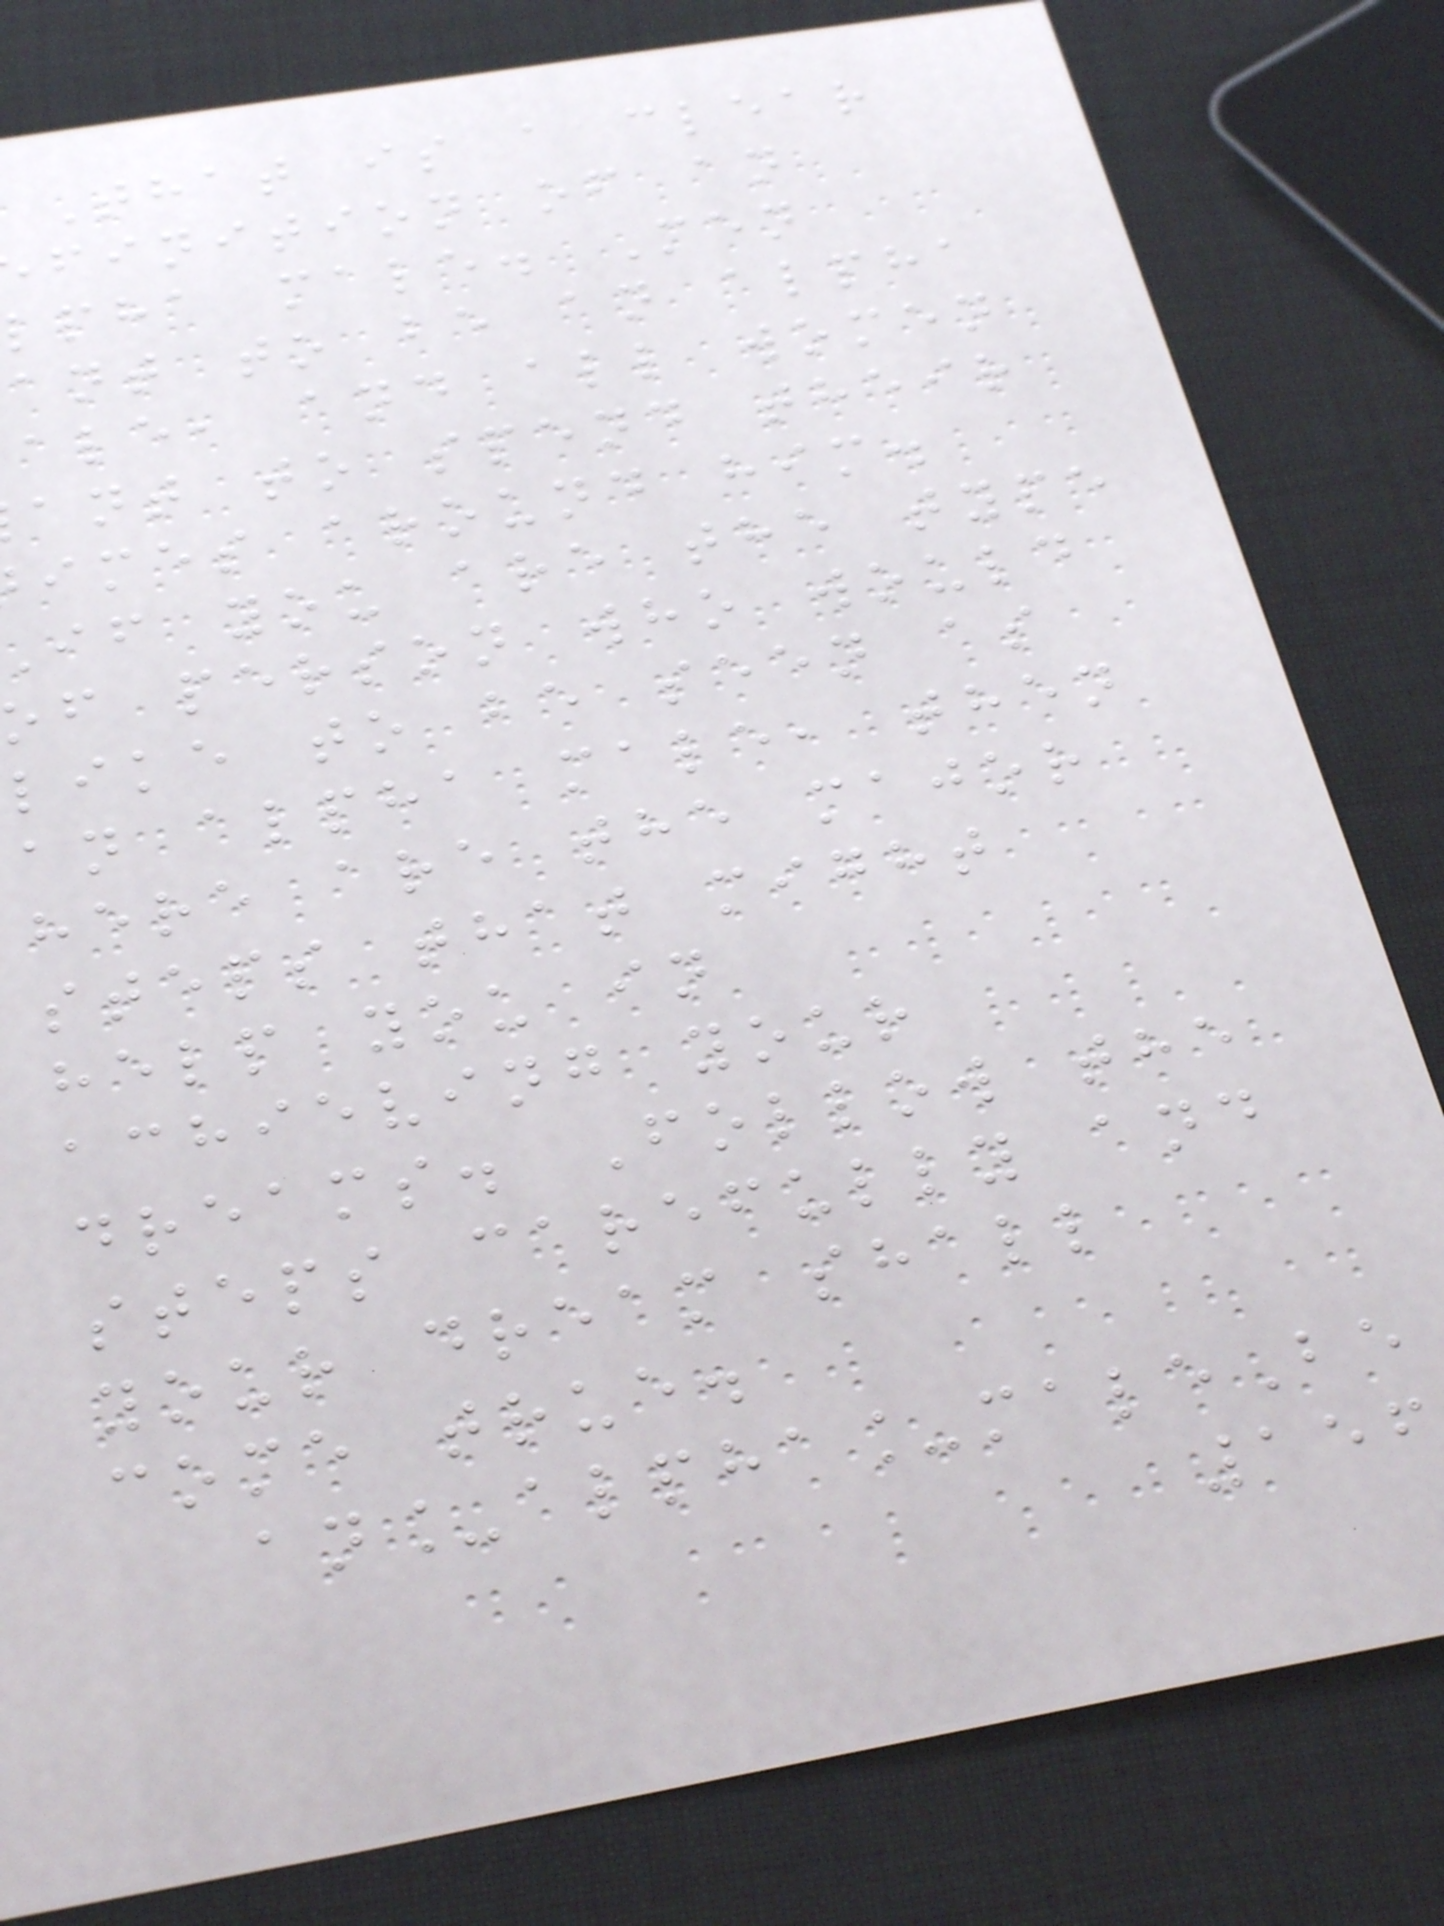That is a clear
finition of an
lpha male. Men
ant to be an alpha
ale, and all women
ant to spend their
imes around him.
if you are the type
of person who would
like to be seen as
an alpha male, then
here are the major
steps that might
help you in
achieving your
dreams. Follow the
steps carefully and
your dream shall
come true.
an_alpha_maleBe
156
